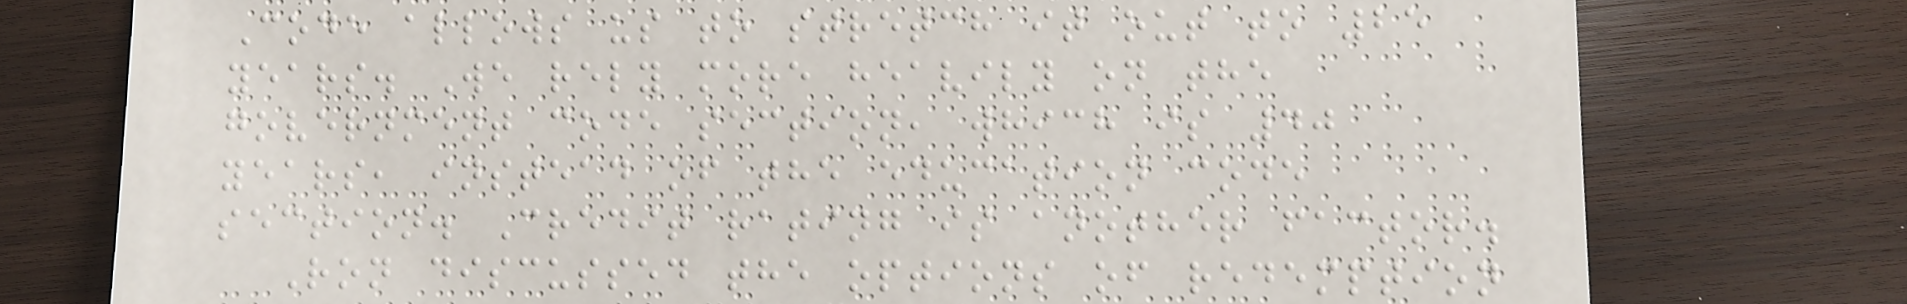Code allows us to stretch it out to 25
years. We rely more heavily on the
government code section, which is 40
years, instead of the education code
section. Credit rating is another factor.
Ron discussed the options of redemption
